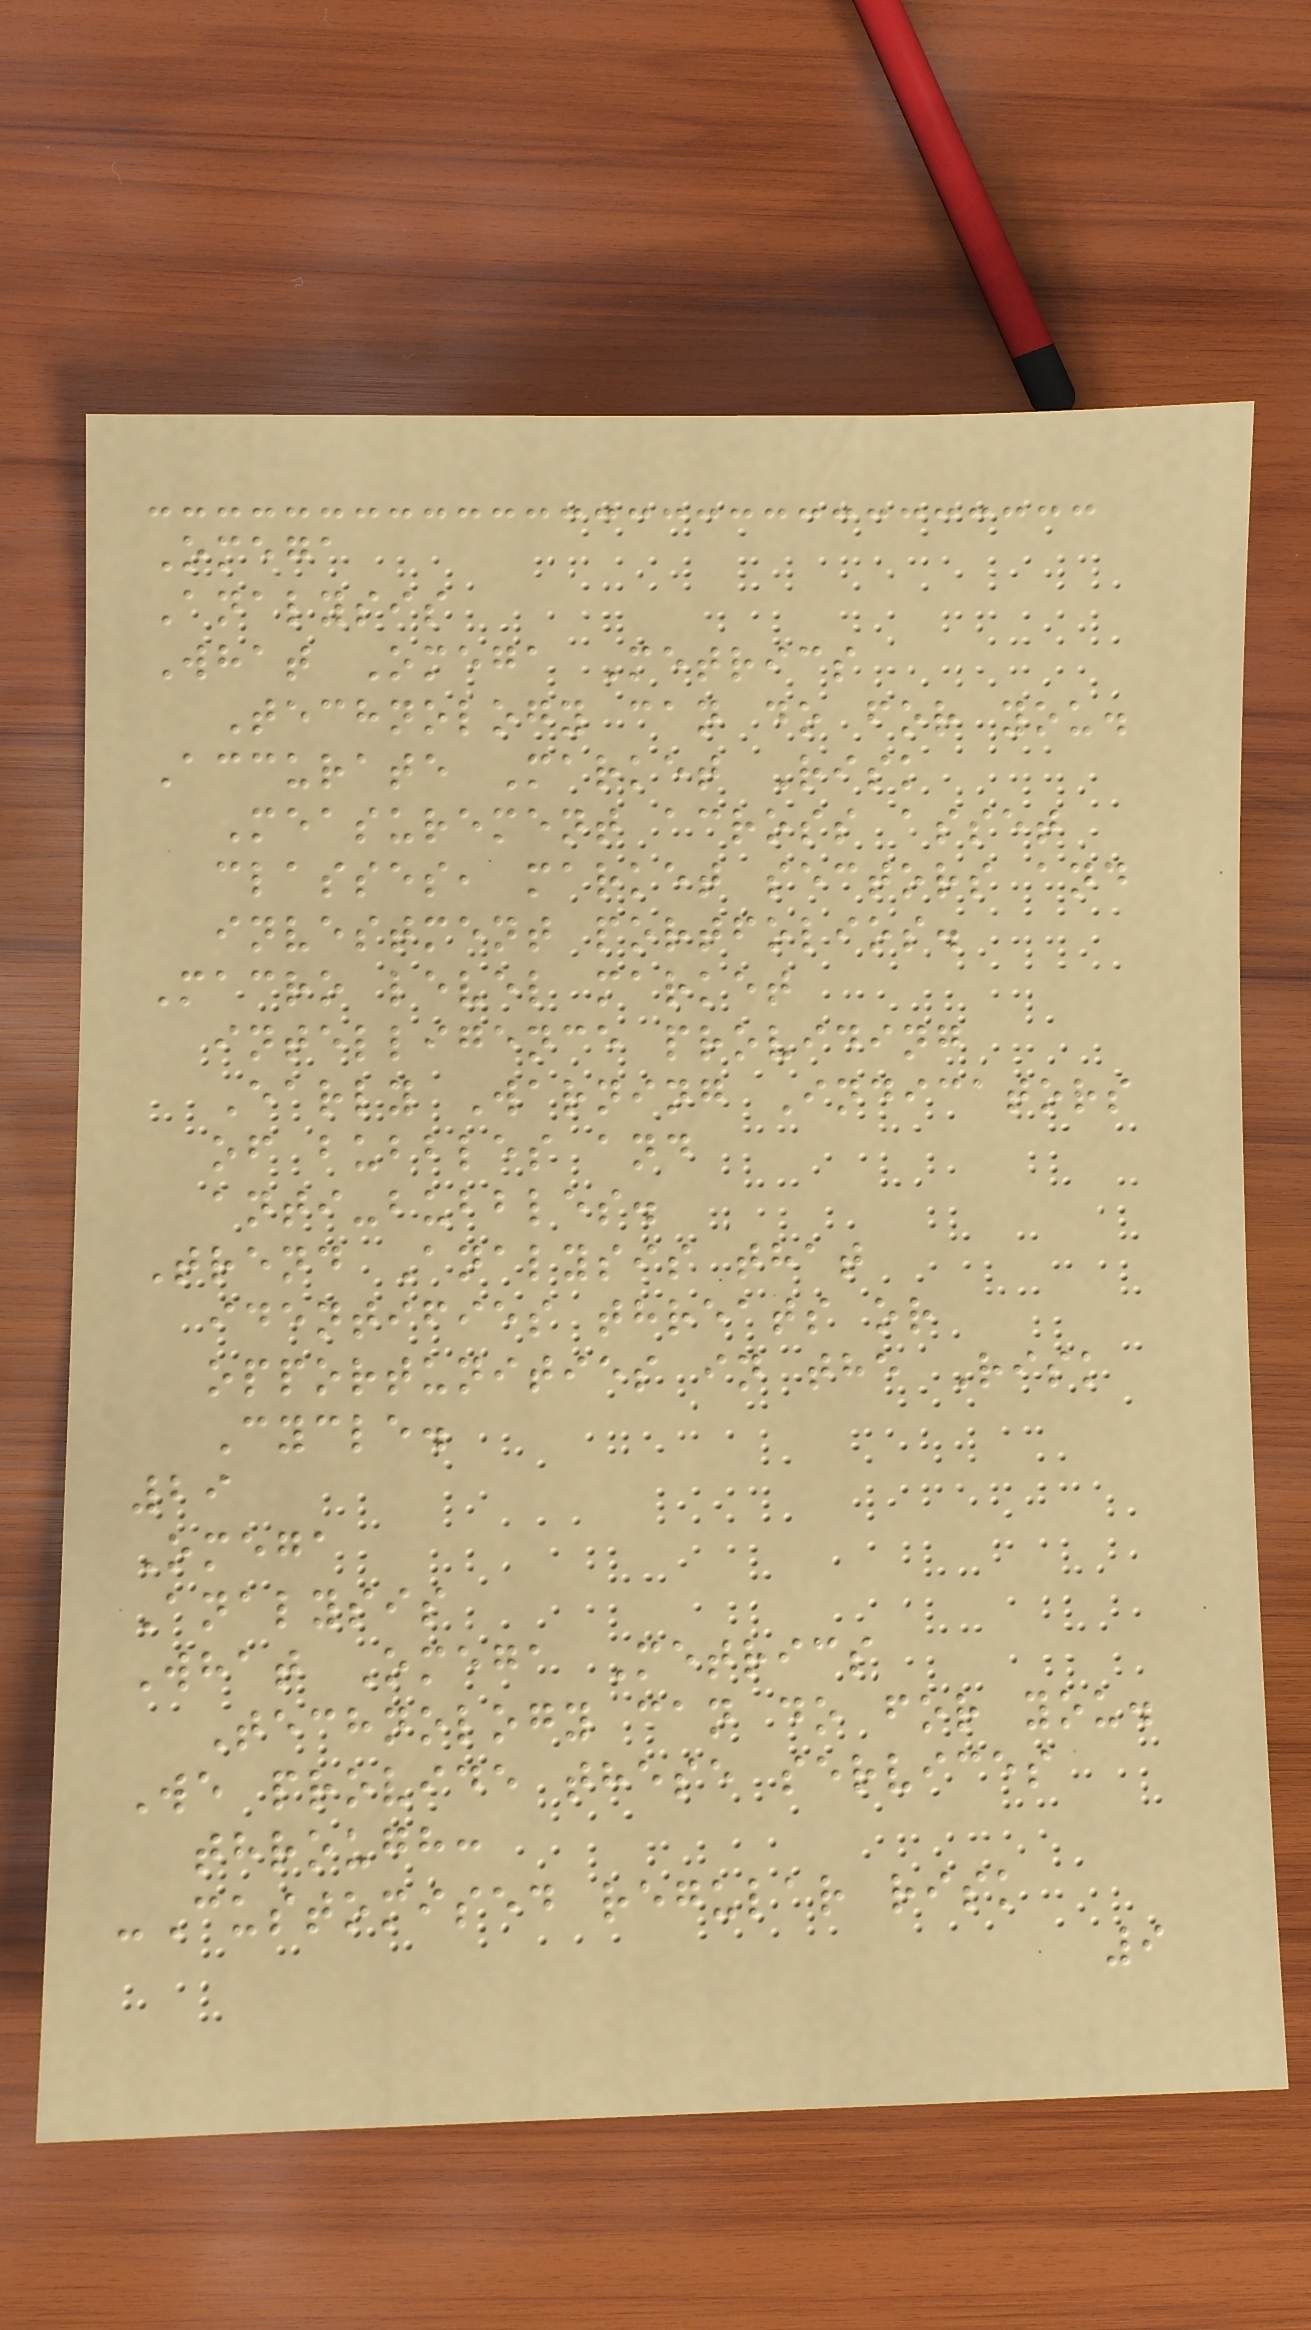Omega
Analysis
What Omega Metrics
Technology can do for you.
Accurate Market Risk
Measurement across asset
classes, market sectors and
investment portfolios.
Macro level market
intelligence providing
Early Warning Indicators
of bubbles and
anti-bubbles.
Trend Analysis that
identifies threats or
opportunities in the Risk
Cycle.
29
Omega
Analysis
What Omega Metrics
Technology can do for you.
We provide these services
through:
-Customised regular risk
9
